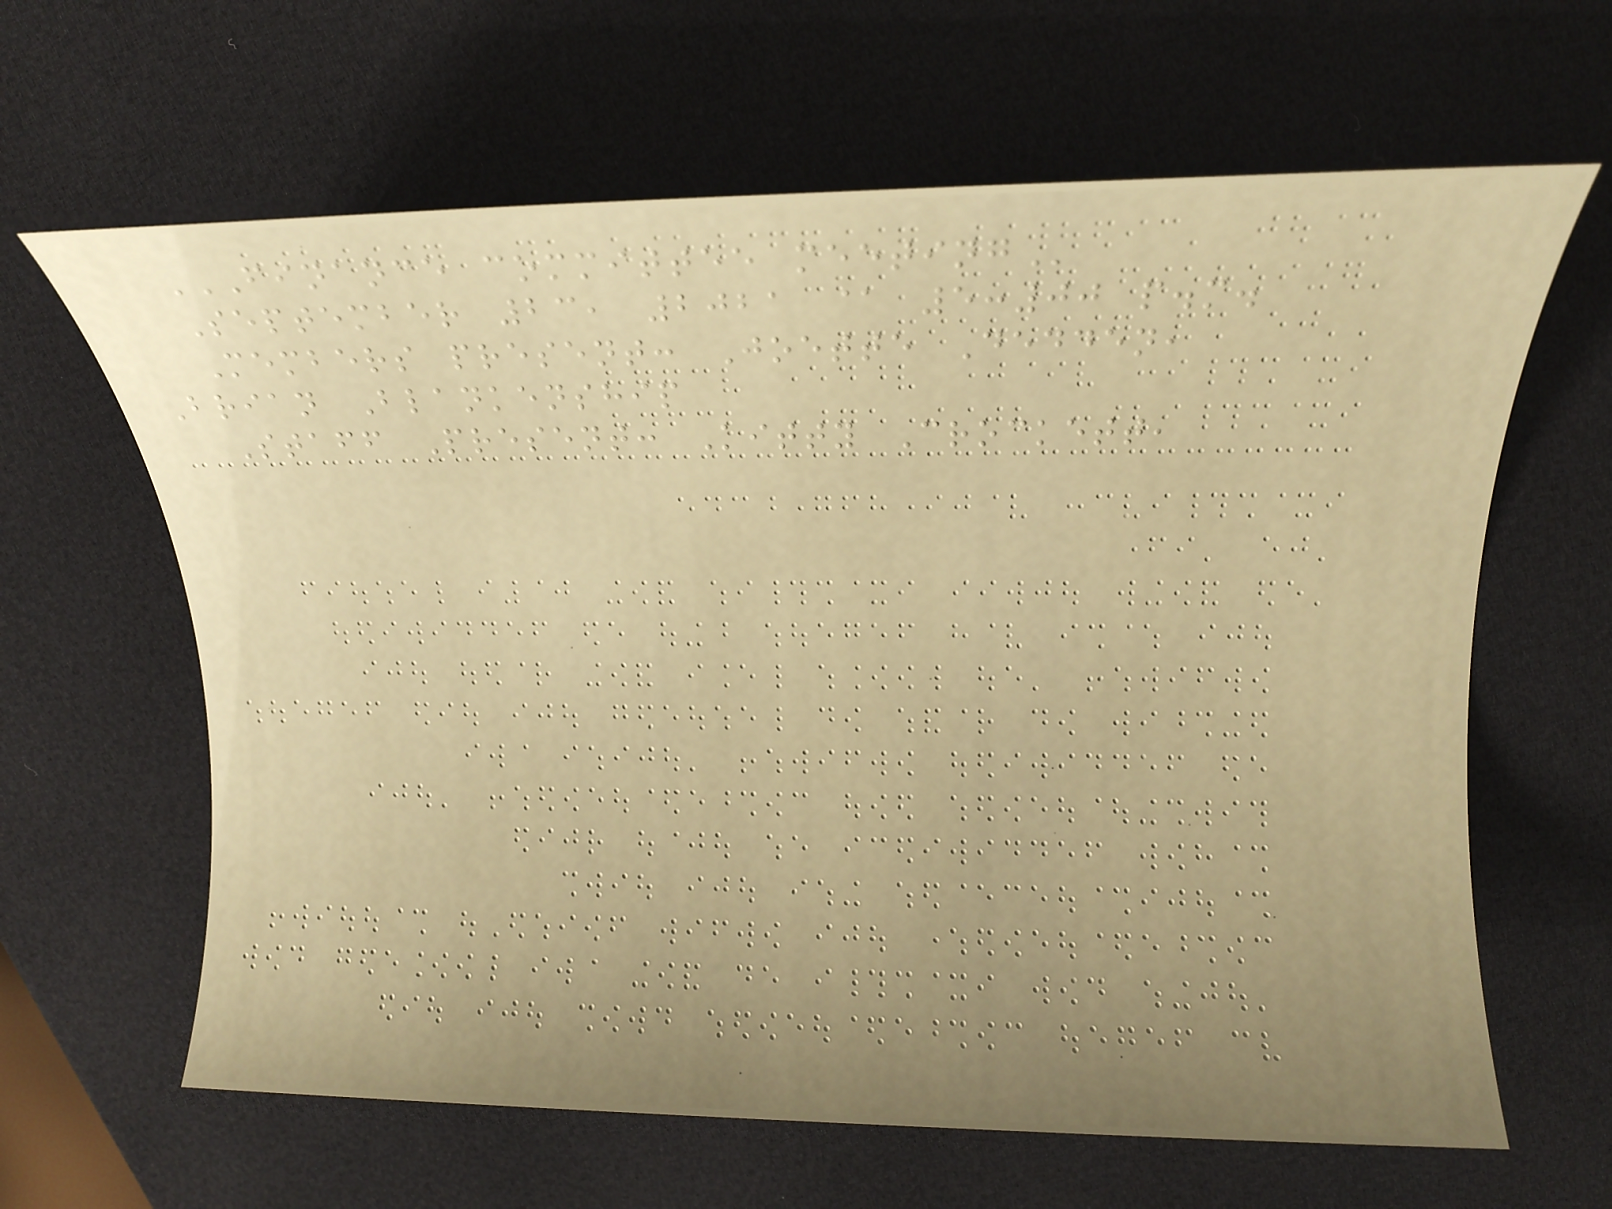FINANCE COMMITTEE MEETING
September 23, 2021 @ 5:00 p.m.
Members present: Joette Dedden,
Brian Blankenship
Staff Present: Kitty Crockett,
